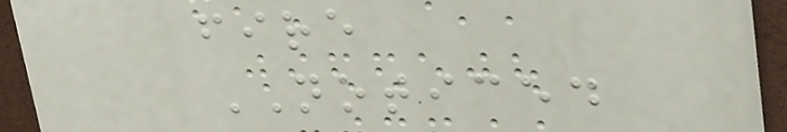fire
NOTICED
